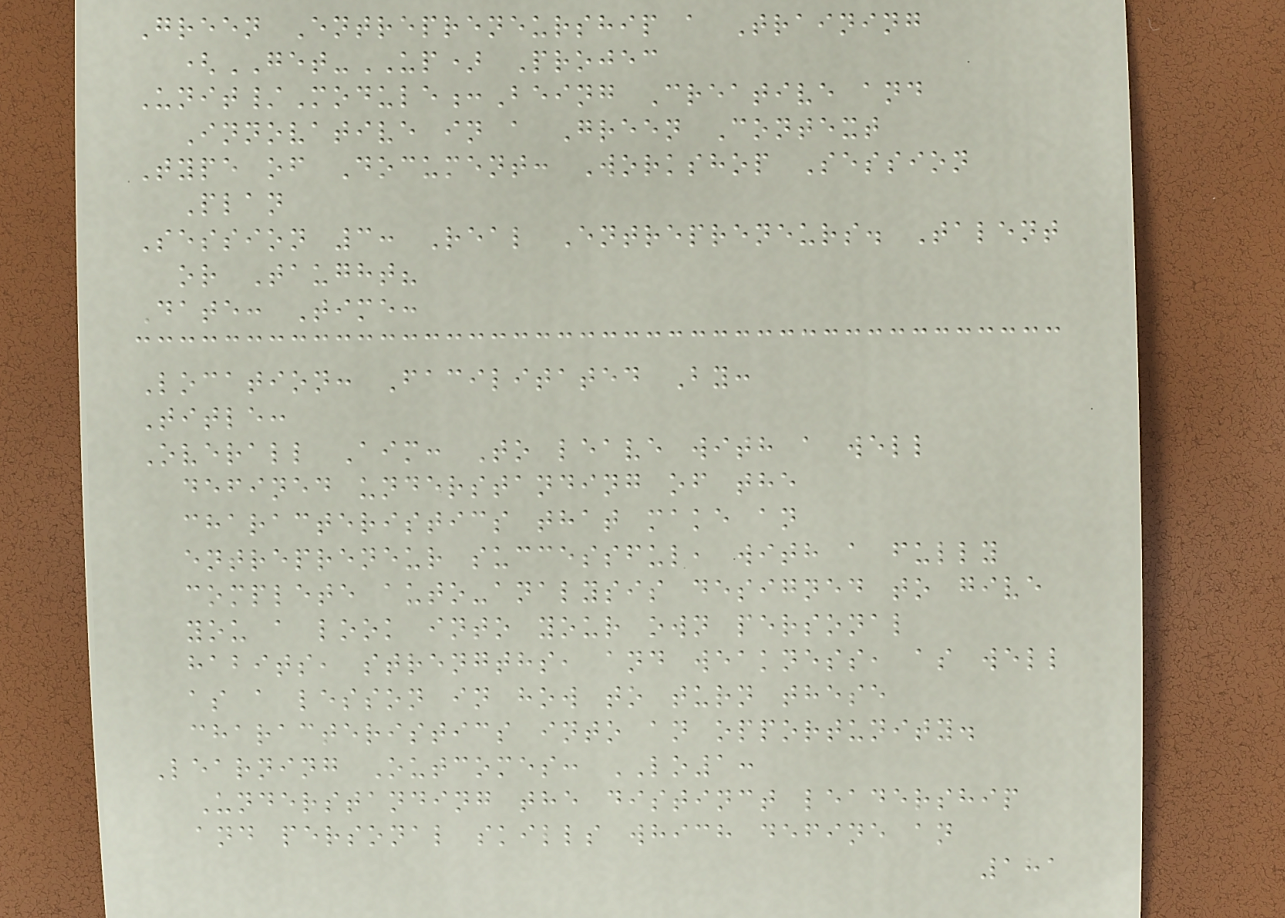Green Entrepreneurship a Training
(GET-UP) Projec
Unit/Module:Being Creative and
Innovative in a Green Context
Type of Document: Workshop Session
Plan
Session 3: Real Entrepreneurs. Talent
or Taught?
Date: Time:
Location: Facilitated By:
Title:
Overall Aim: To leave with a well
defined understanding of the
characteristics that make an
entrepreneur successful, with a fully
complete auto-analysis designed to give
you a look into your own personal
habits, strengths, and weakness, as well
as a lesson in how to turn these
characteristics into an opportunity.
Learning Outcomes: LO1:
Understanding the distinct leadership
and personal skills which define an
181
